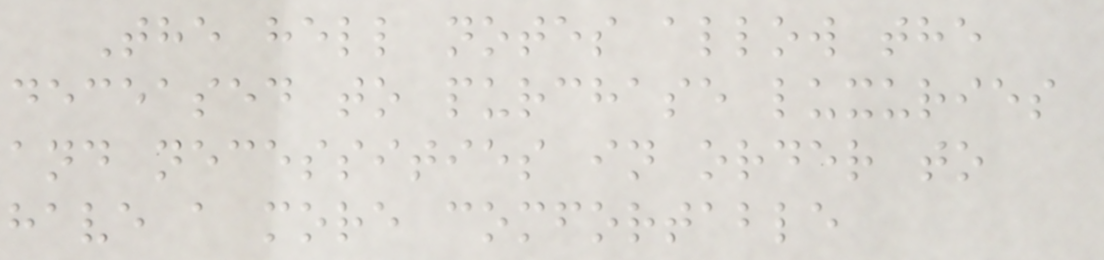The hell notes allow the
deceased to purchase luxuries
and necessities in order to
have a more comfortable
